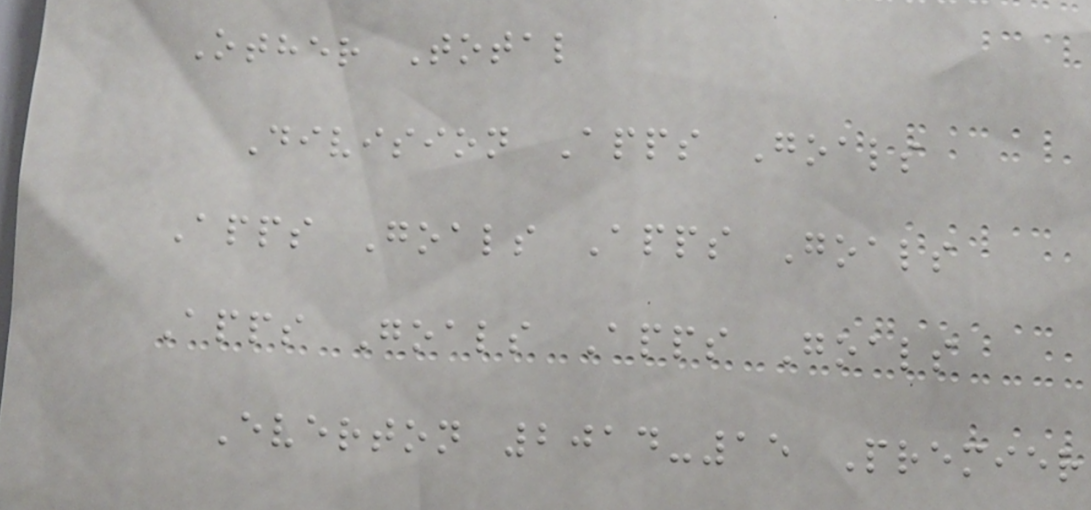Other Total
Division Apps Goals
Apps Goals Apps Goals
Apps Goals Apps Goals
Everton 2014-15 Premier
